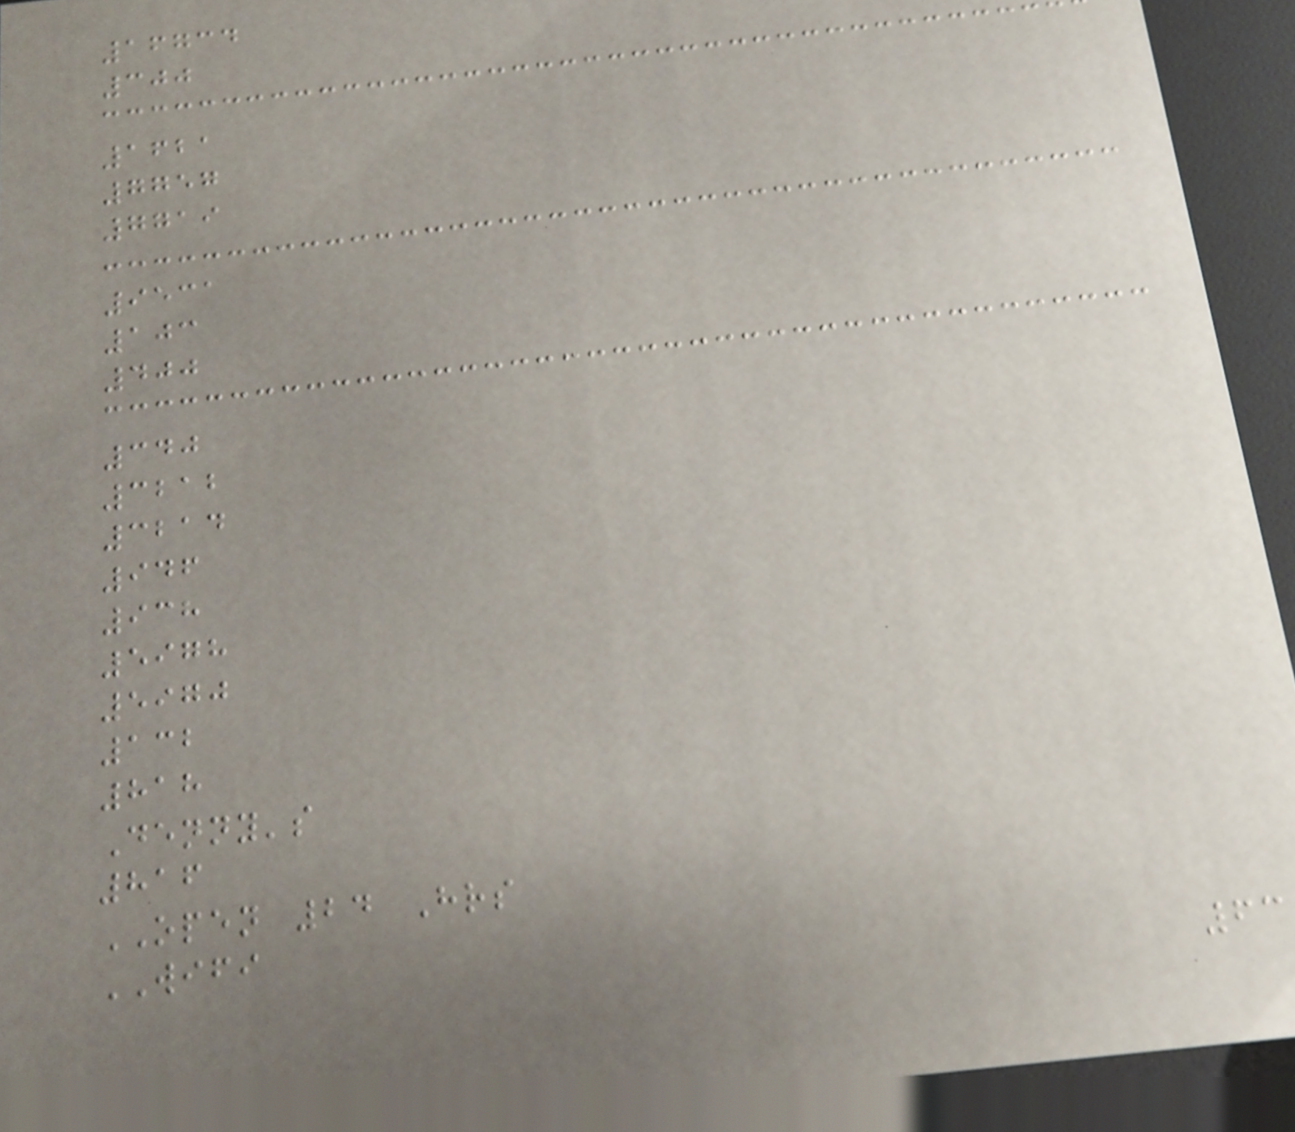16734
300
1621
7757
7719
9531
103
400
340
3212
3214
946
938
5978
5970
132
818
Denny's
816
OPEN 24 Hrs
WIFI
63
